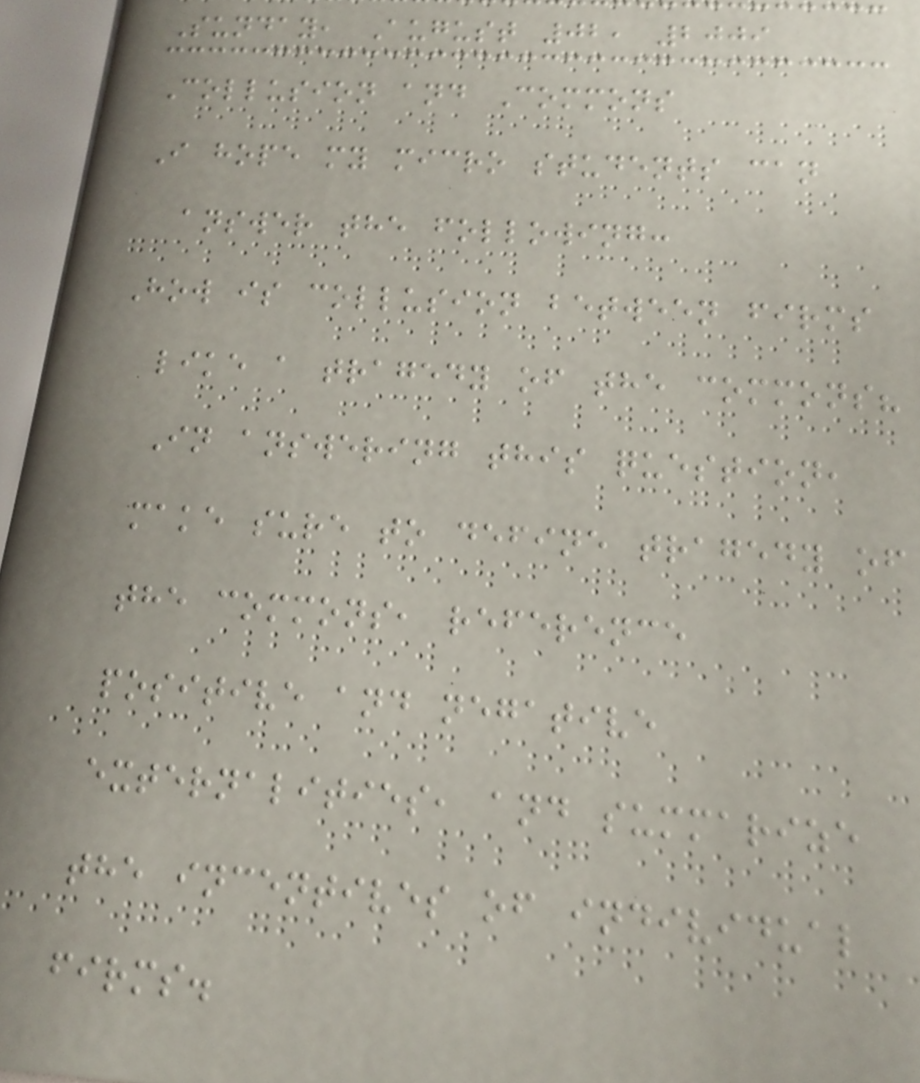Sunday, August 02, 2009
Collusion and Commons
I hope my micro students can
answer the following:
How is collusion between firms
like a tragedy of the commons?
In answering this question,
make sure to define tragedy of
the commons, reference
positive and negative
externalities, and summarize
the incentives of individual
firms.
